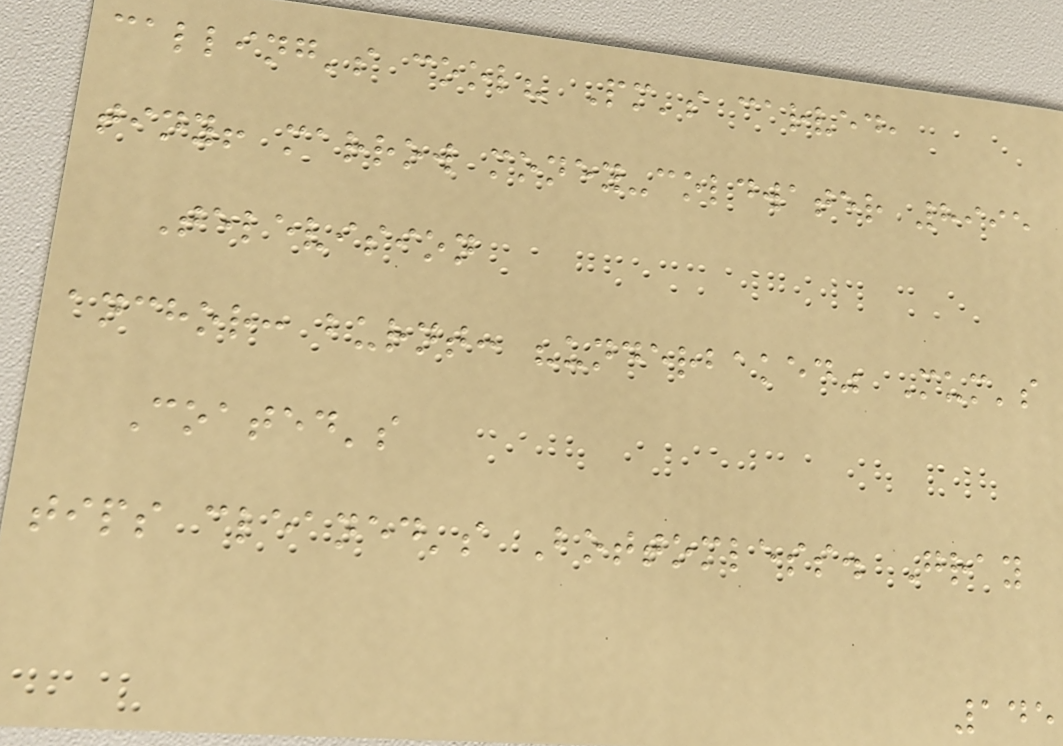calling's cool? Pm's carved,
tiny! marrow money-coldwater 8995
Television
anchor: burnt: "underbaked" Mum's
Coated's
tips cleaned's Bottomless. Gray
145
